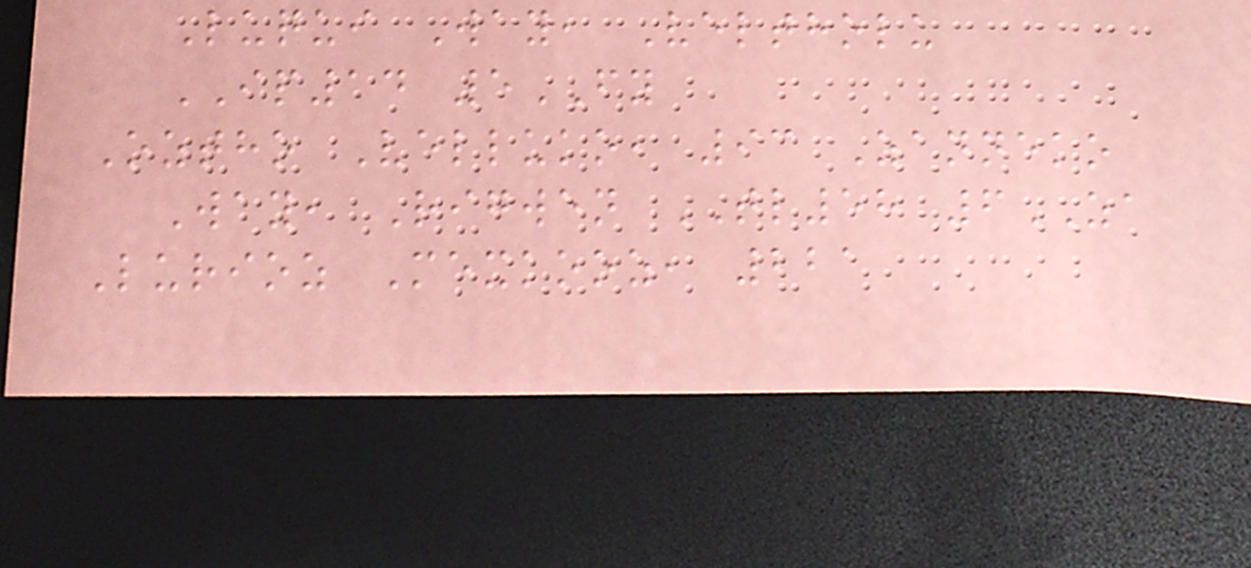Luqui Way, Veltholu
IP14 5FY
Oztho Velluko, 93 Zanneko
Way, Rigwen TL58 6ZA
Lurioz Mexkooz, 221
